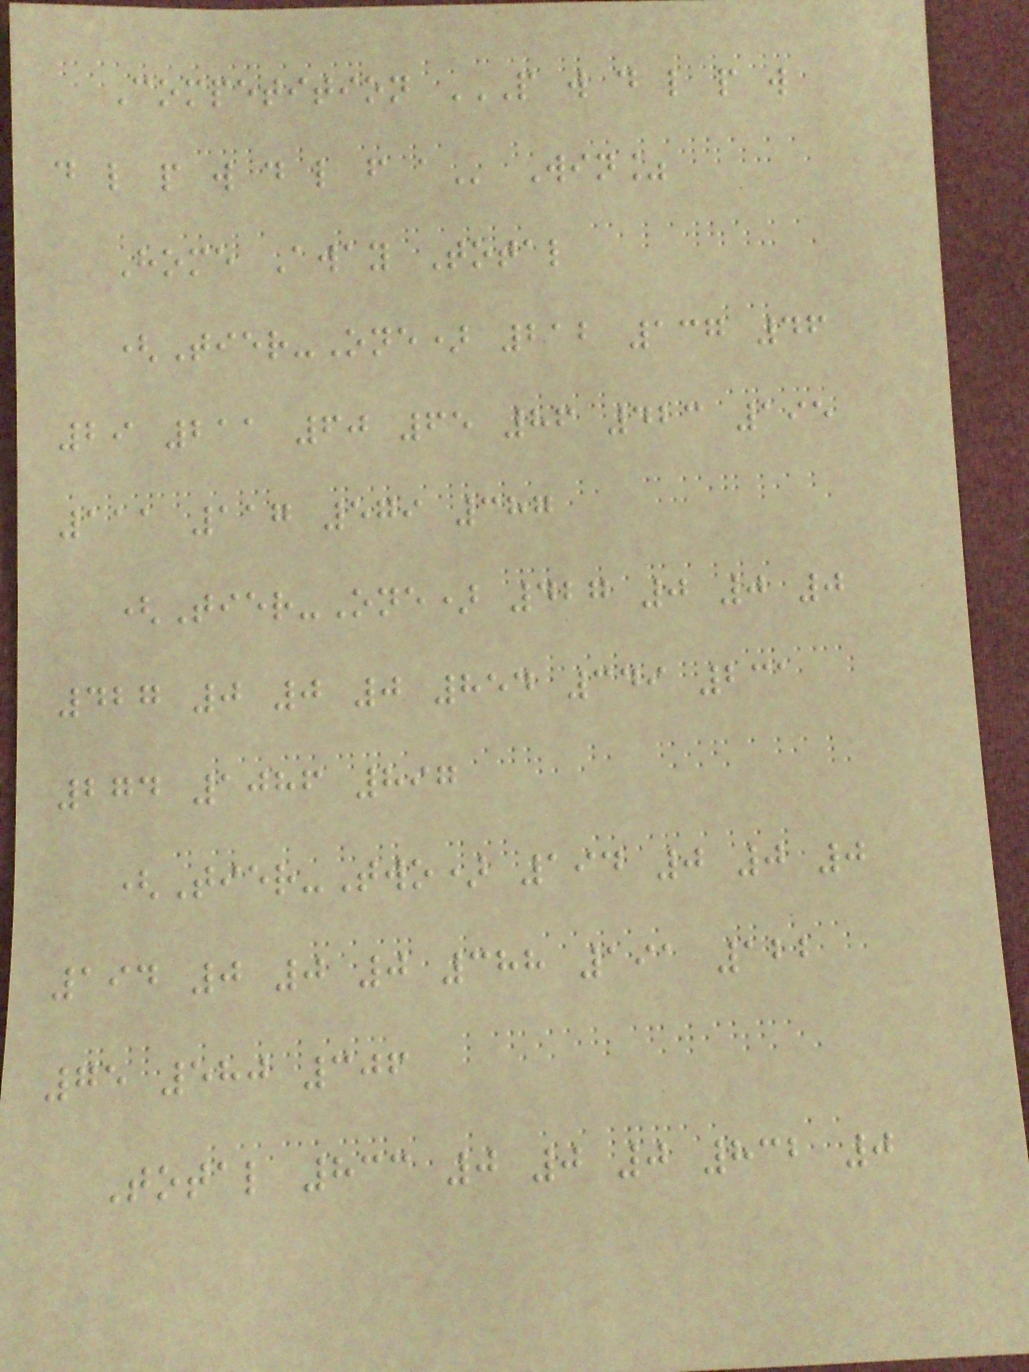Competition P W D L P W
D L P W D L F A Win%
Home Away Total
(Tier-One) 212 137 46
29 211 60 65 86 423 195
111 117 579 387
(Tier-One) 427 0 0 0
427 0 0 0 854 349 231
274 1086 897
(Tier-Two) 194 0 0 0
194 0 0 0 388 191 122
75 580 306
Total 833 0 0 0 832 0
